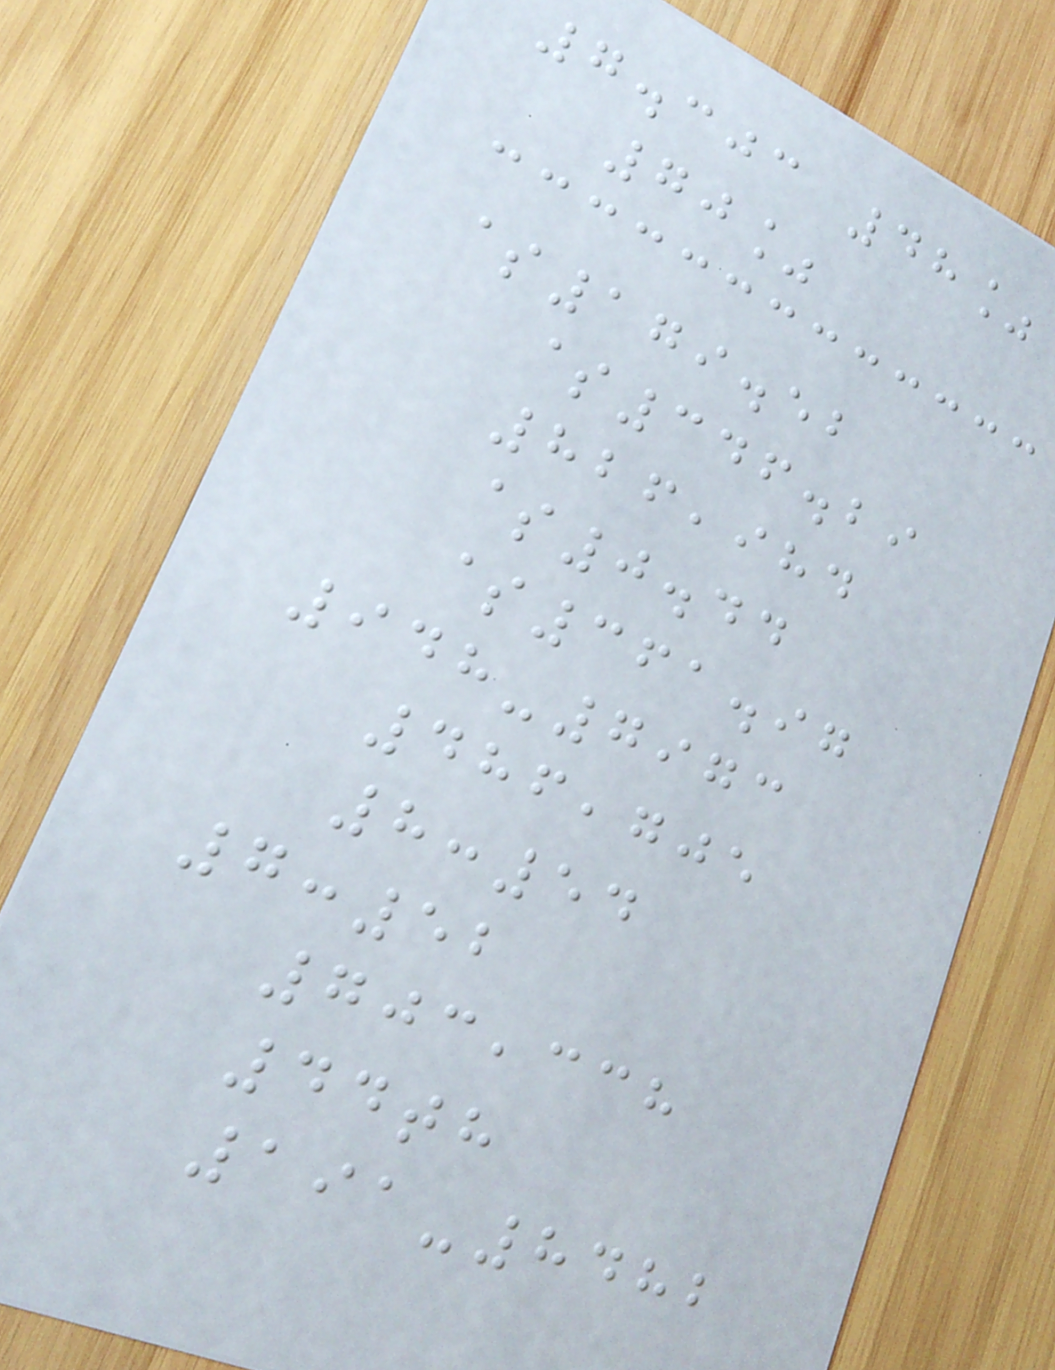7.303 48%
70%
$179.52
$346.29
826,984
$0.44
$361.97
948-7973
486,705
8:54
7:52
703,338
44th
191-8482
